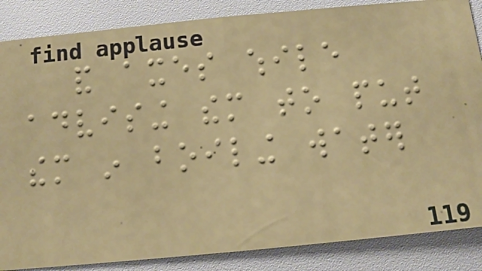and axes while
advising them to put
them in boiling water
